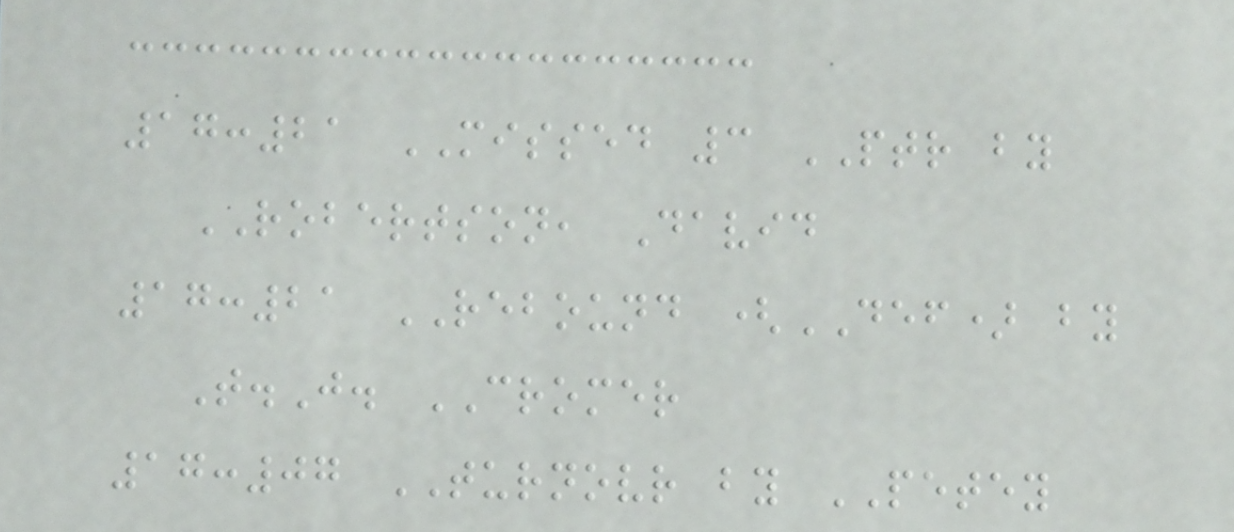17:21 MISSED 3 PTR by
ROBERTSON, David
17:21 REBOUND (DEF) by
T.J. CROMER
17:07 TURNOVR by PETEY
